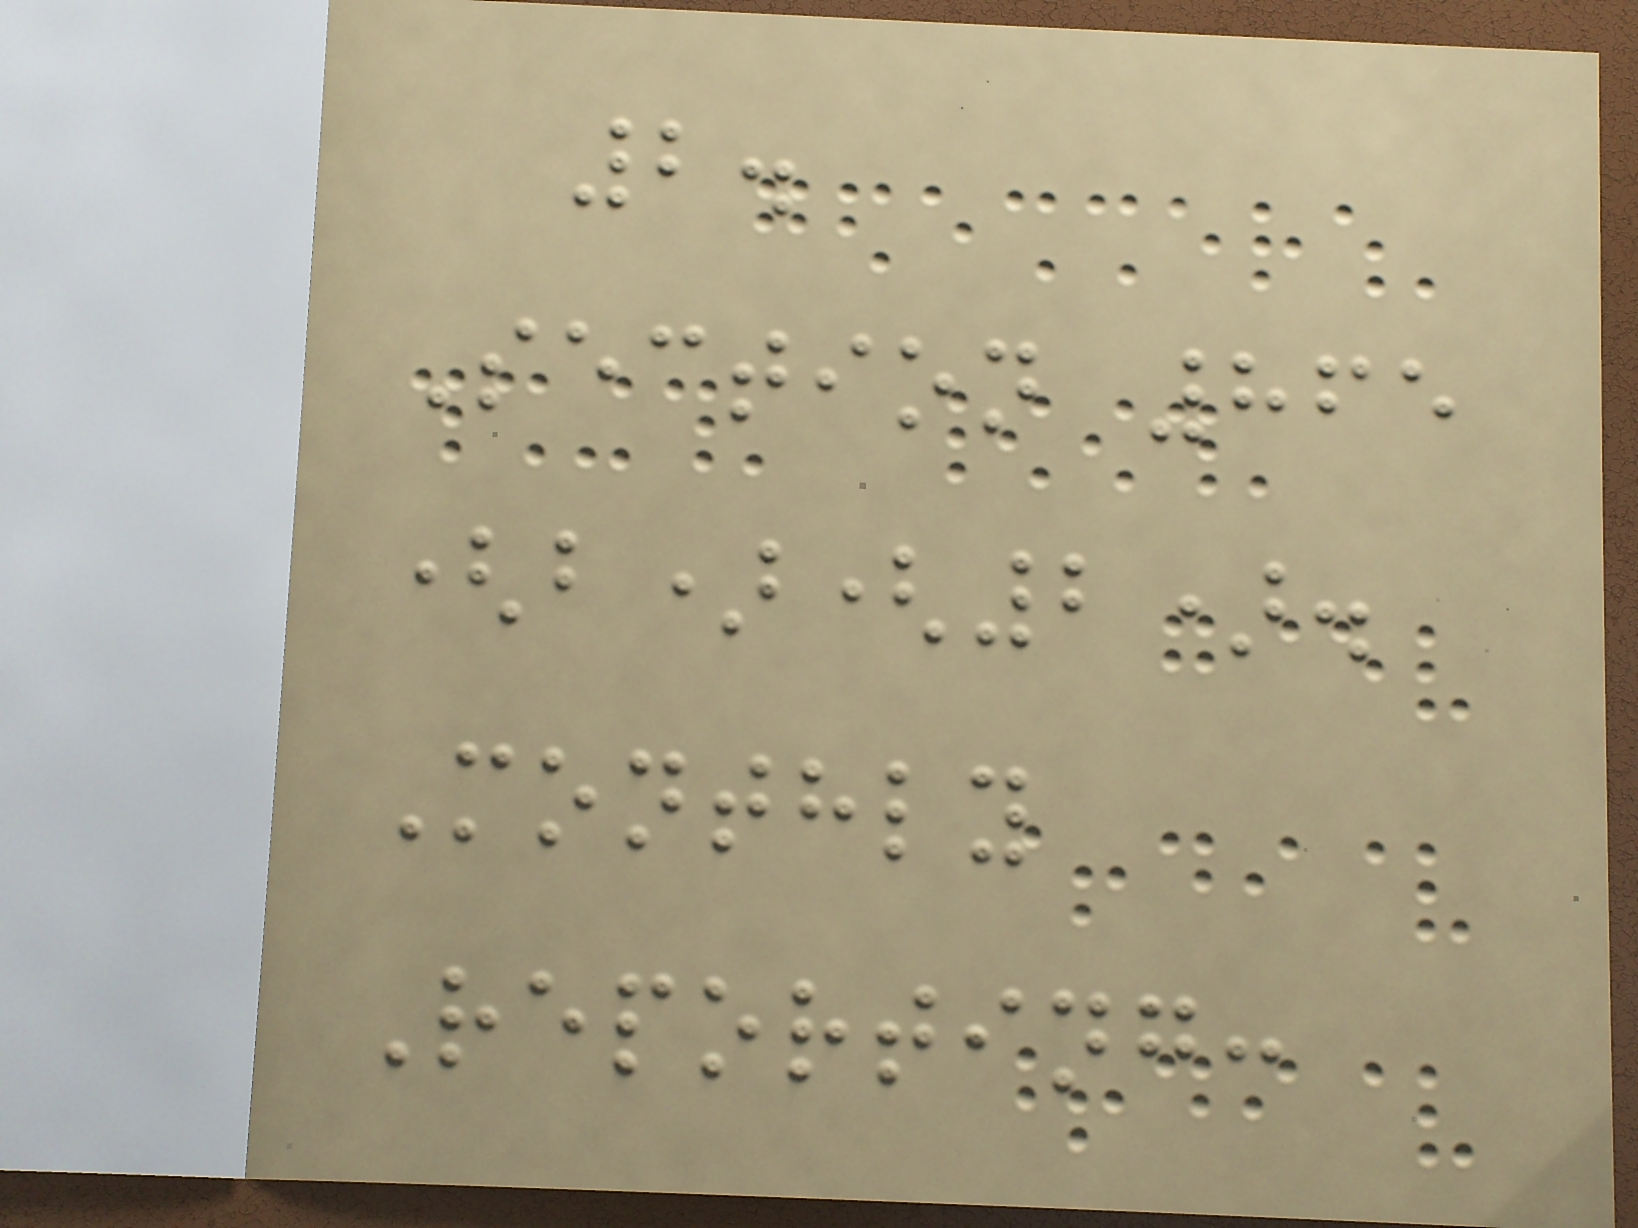2.
Section 865
(b)(2).
Monthly
Reporting:
